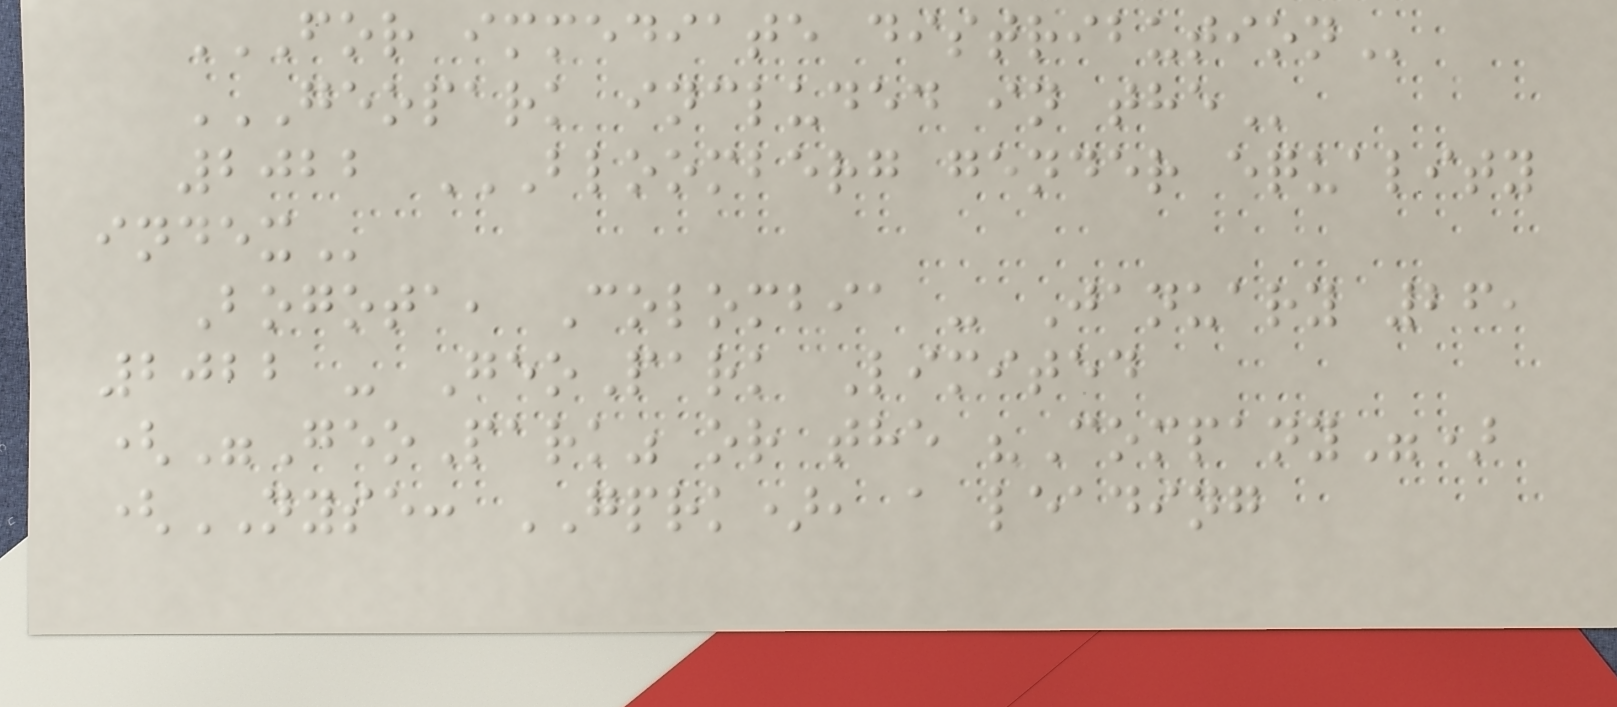FOR IMMEDIATE DISTRIBUTION
GEOPARK INCLUDED IN THE
2022 BLOOMBERG GENDER EQUALITY
INDEX
Bogota, Colombia - January 26,
2022 - GeoPark Limited
("GeoPark" or the "Company")
(NYSE: GPRK), a leading
